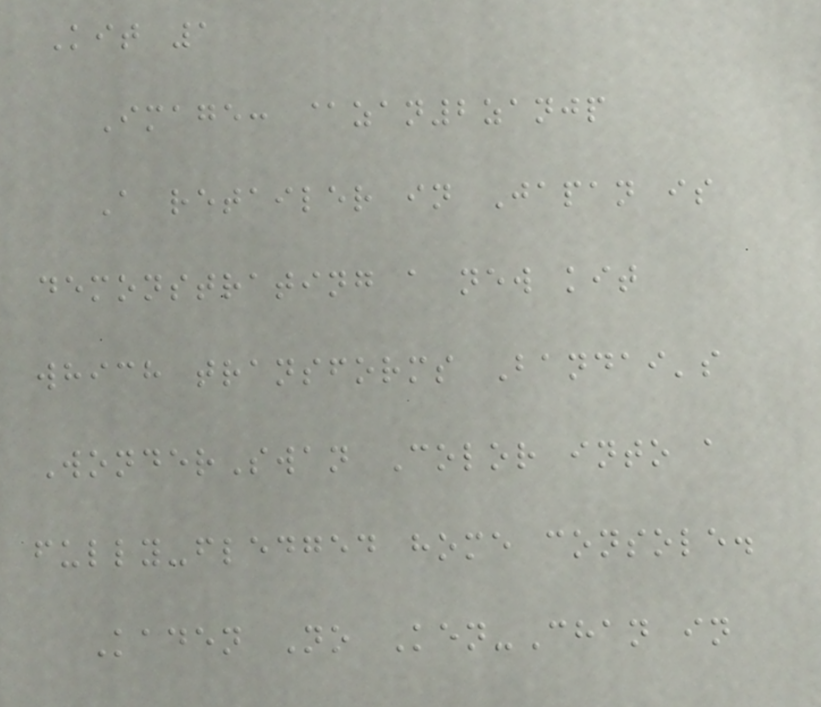Kit 1
Image: @zan2zanjp
A retailer in Japan is
demonstrating a new kit
which transforms Bandai's
WonderSwan Color into a
fully-fledged home console.
Kaden No Ken-Chan in
